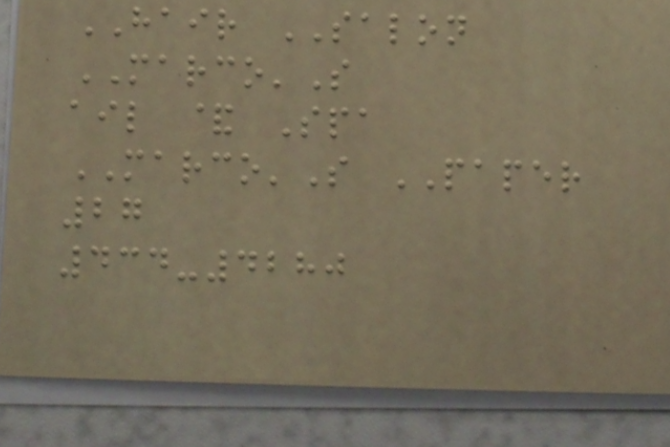HAIR SALON
MARCO'S
ail & Spa
MARCO'S PAPER
27
434-4280
